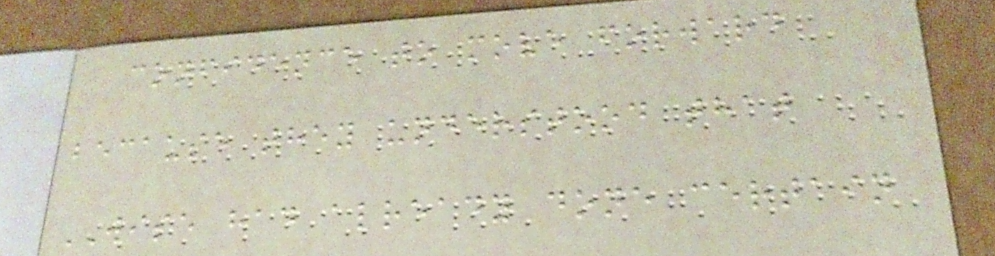confidence to move forward
because they understood that
WISE had already done certain
